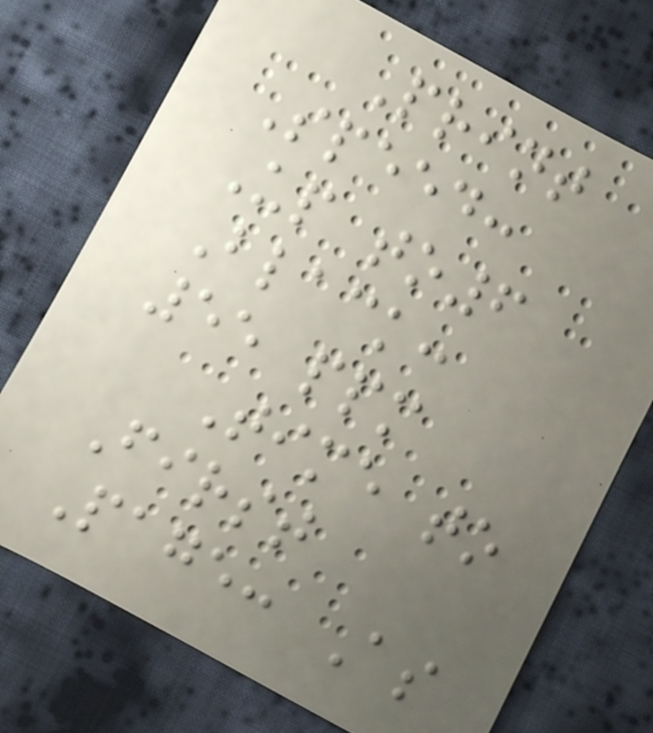Print
Speed:
Up to6
Black:
55 ppm
Time to
First
Page: As
